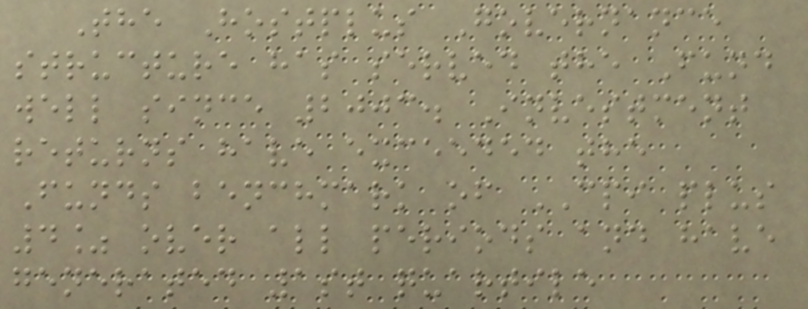The Hostplus Governance
structure has served the Fund
well since 2003. Investment
returns have exceeded the
Funds benchmark of CPI plus
4% over all periods and have
generated 1st quartile
